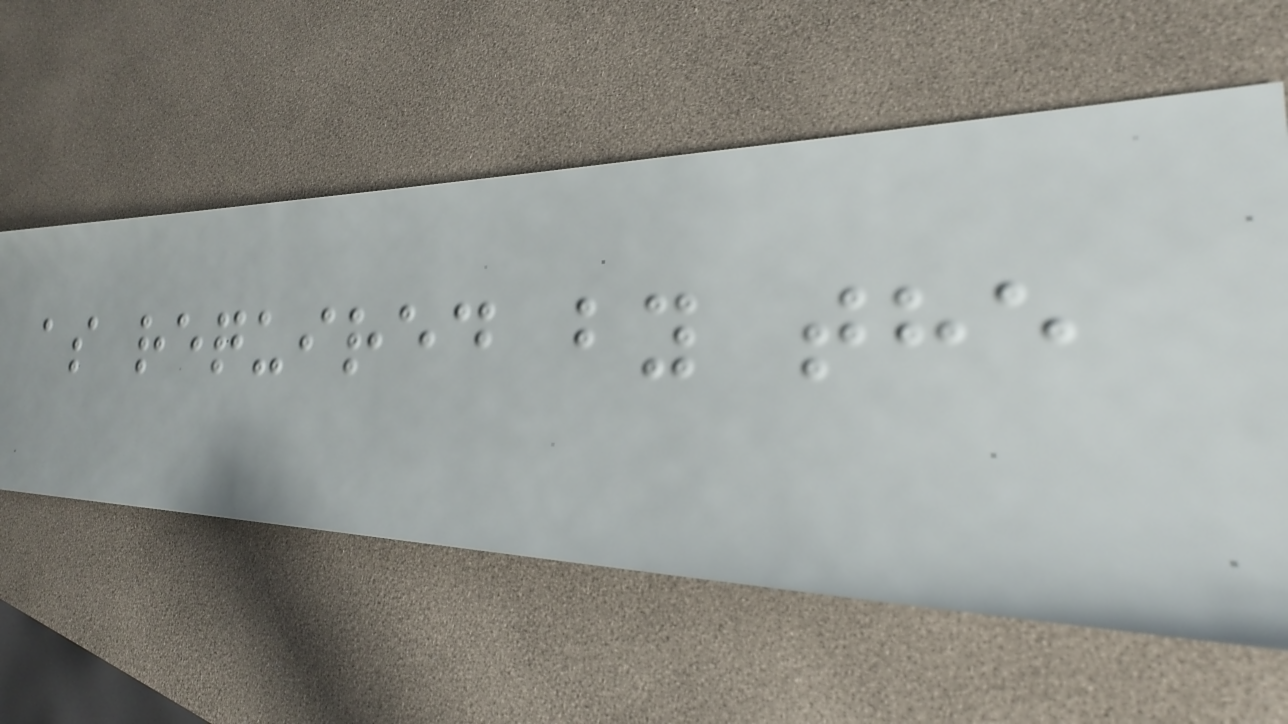as required by the
